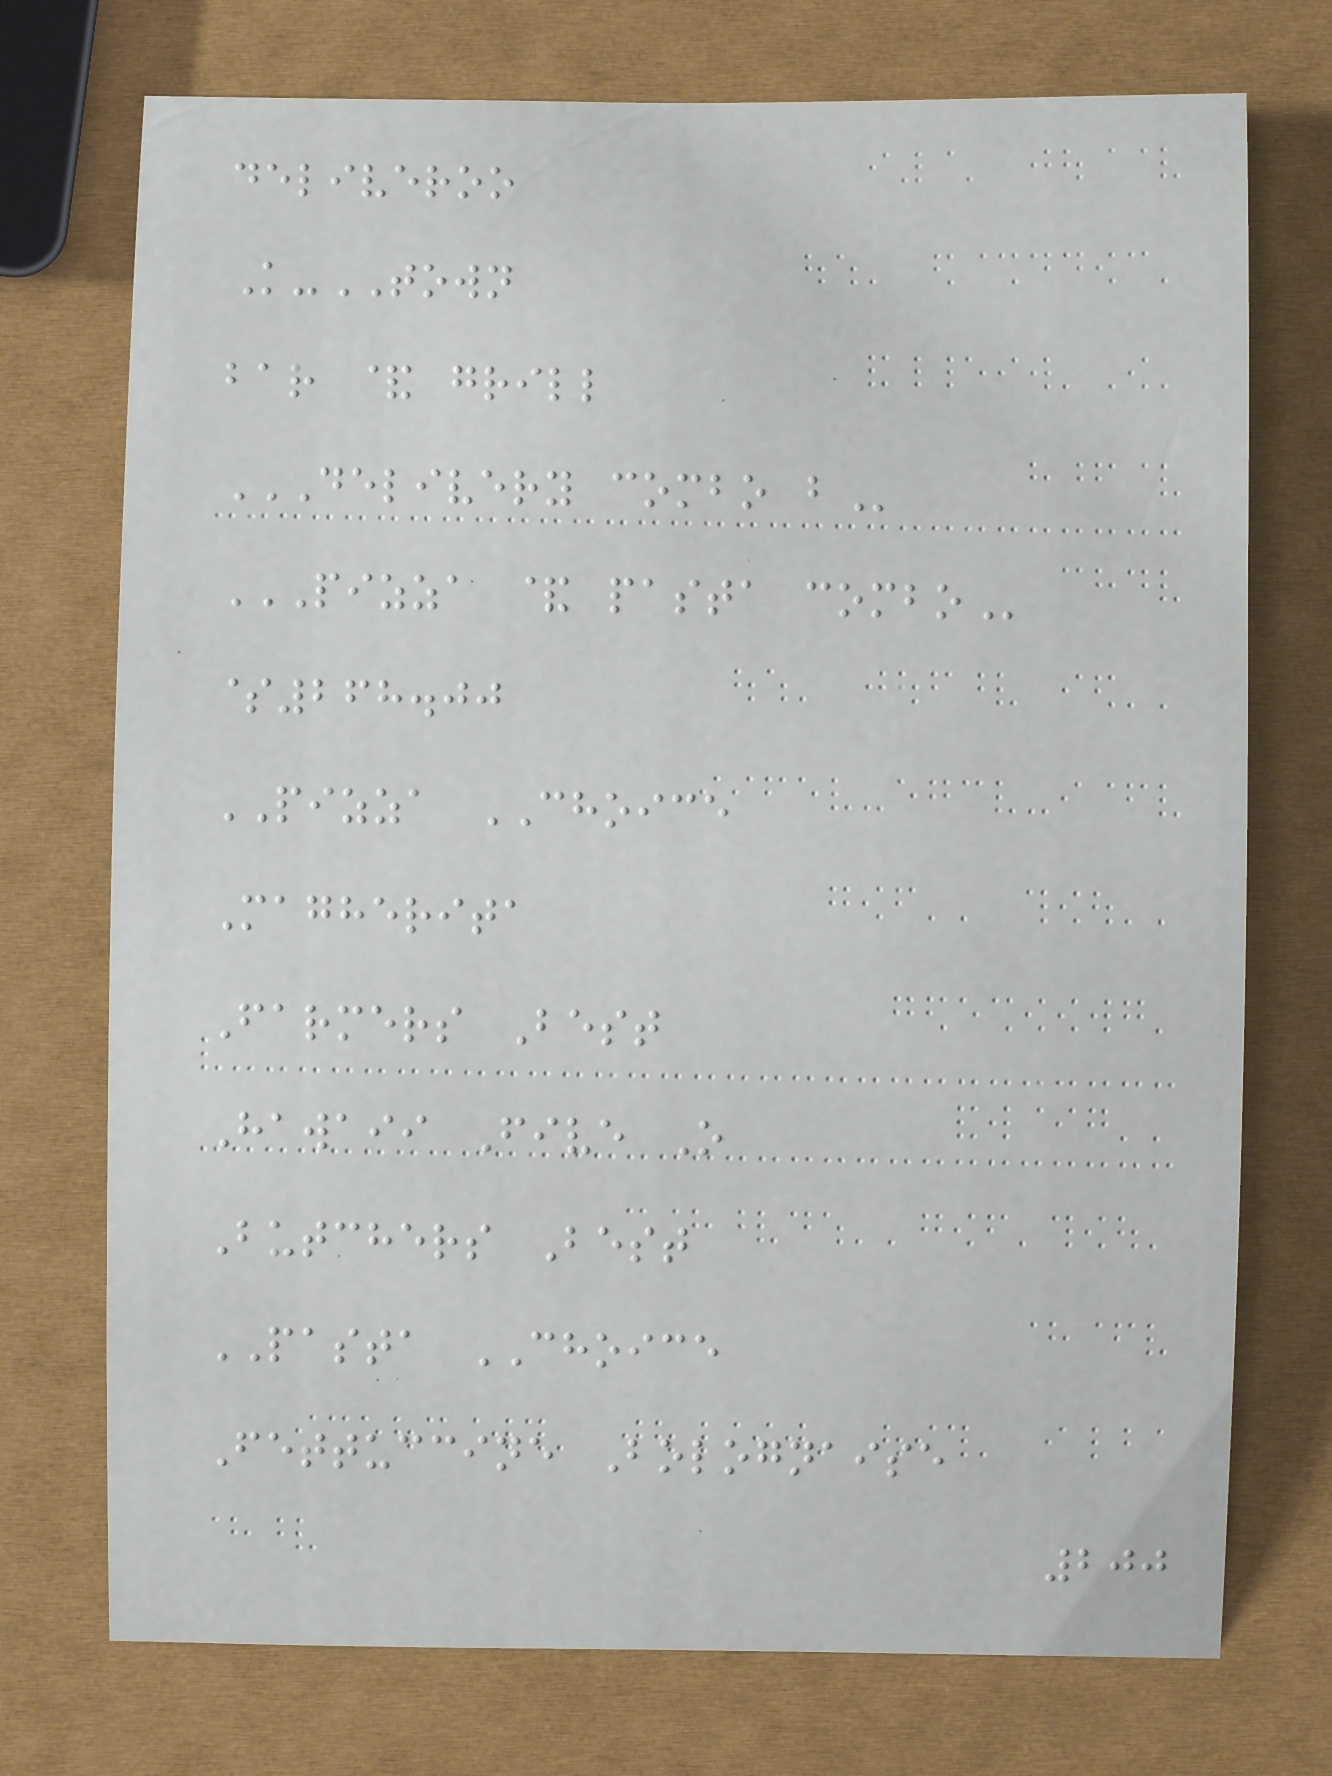deliveroo
K-TOWN
bar & grill
DELIVERY COMBO B
PIZZA & PASTA COMBO
$268.00
PIZZA CHOICE
Magherita
Farmers Best
Hawaii Five O
Butchers Best
PASTA CHOICE
Fettuccine Bolognaise
200
